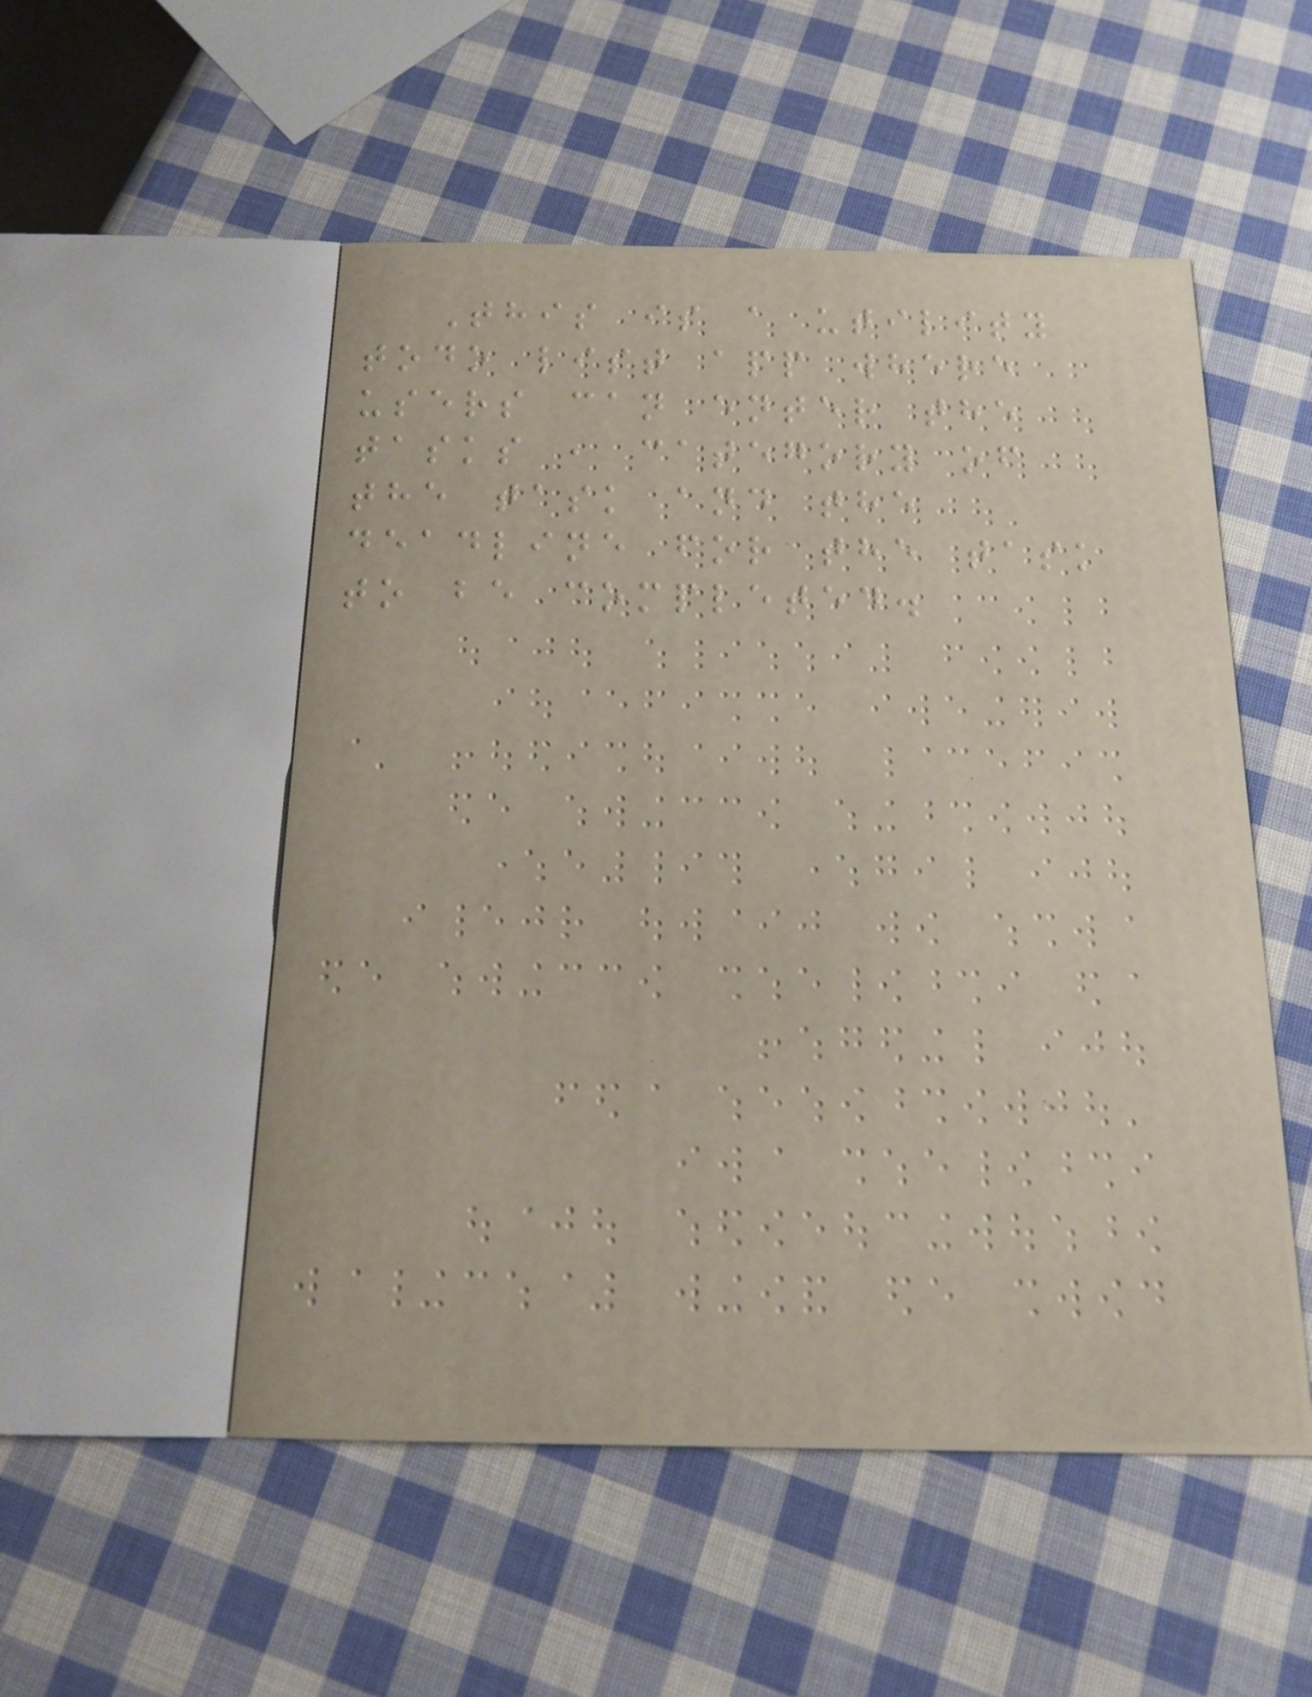This is a utility
todo list app where
users can enter the
tasks , category of
the task and the
deadline for the task
to be completed.
